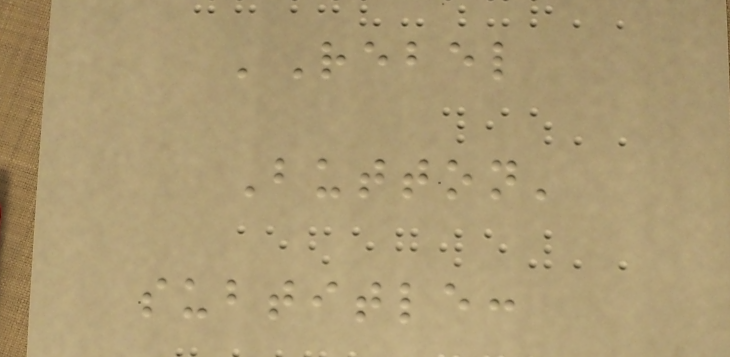'Rebel
Button'
subtitle:
